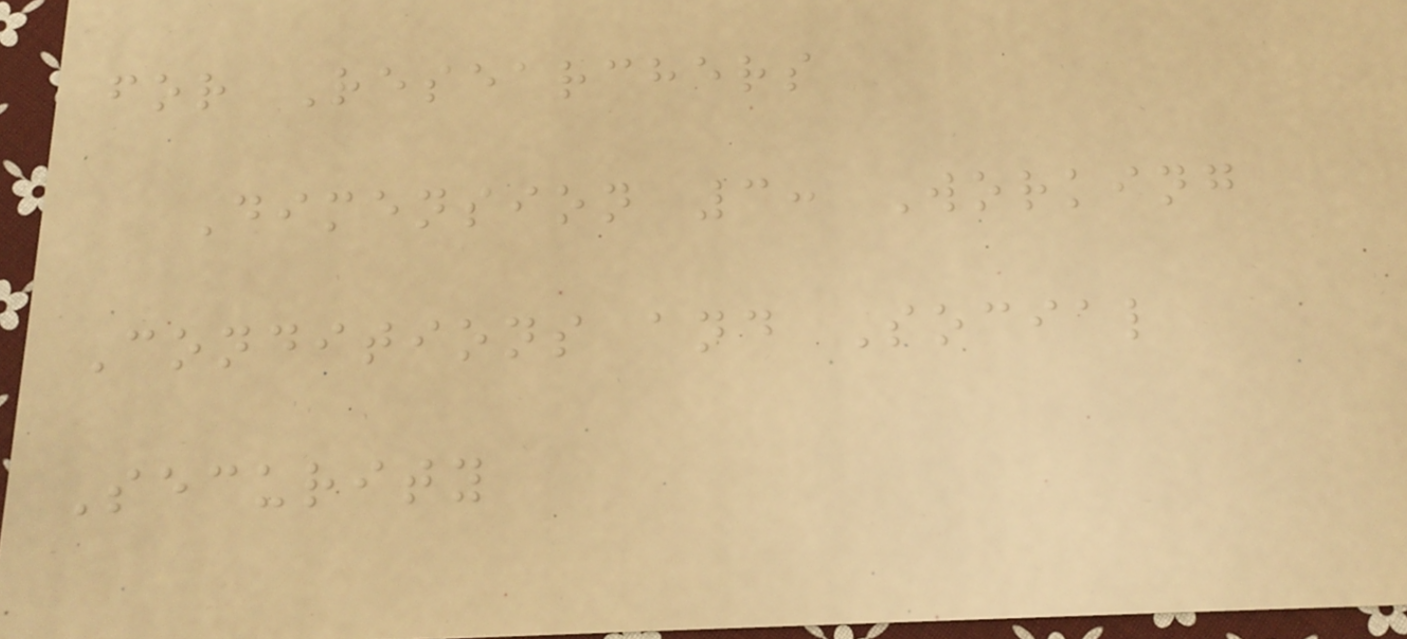for Researchers
Dimension 3: Working
Conditions and Social
Security
